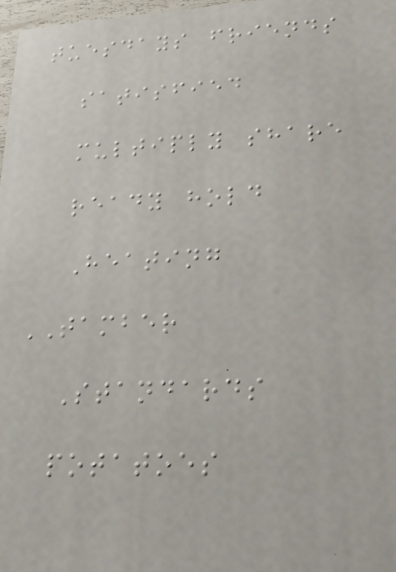tuesdays friends
satisfied
multiply share
ready hold
Heating
TAMBER
Standards
potatoes
